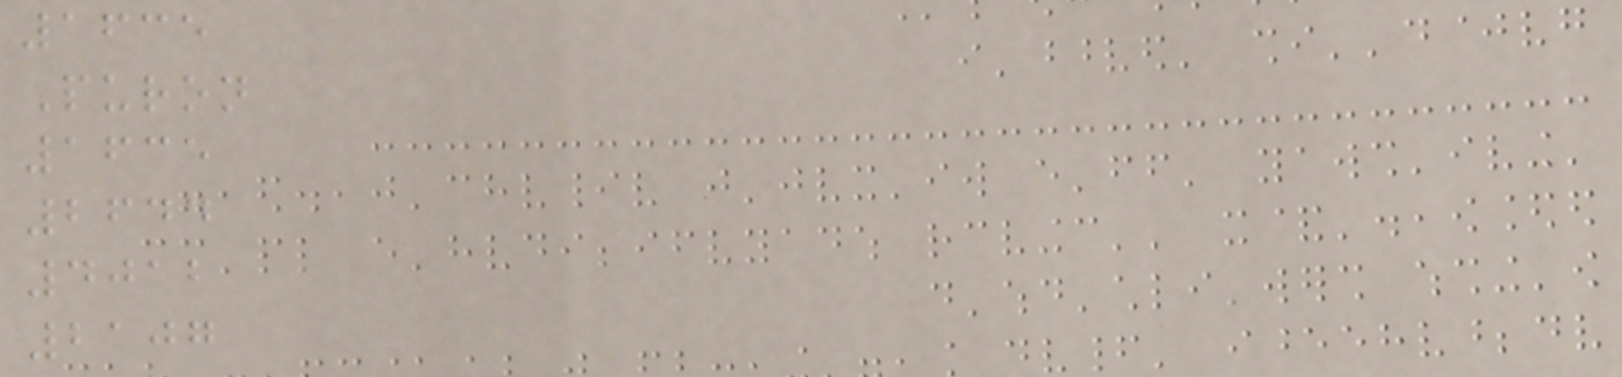1635
Puron
1635
2644
4012
2107
